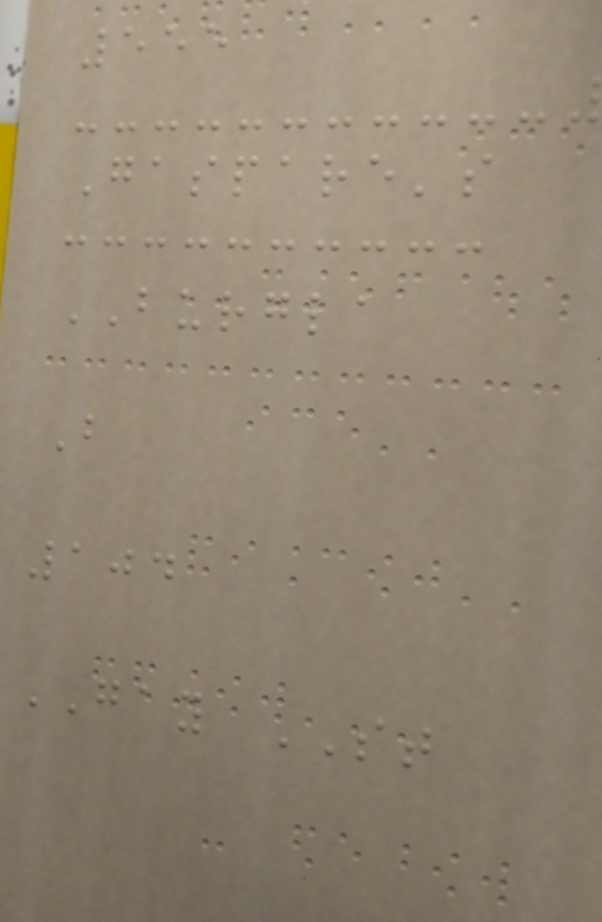555
Gaspare's
BURGLA
B
104
GAY ST
